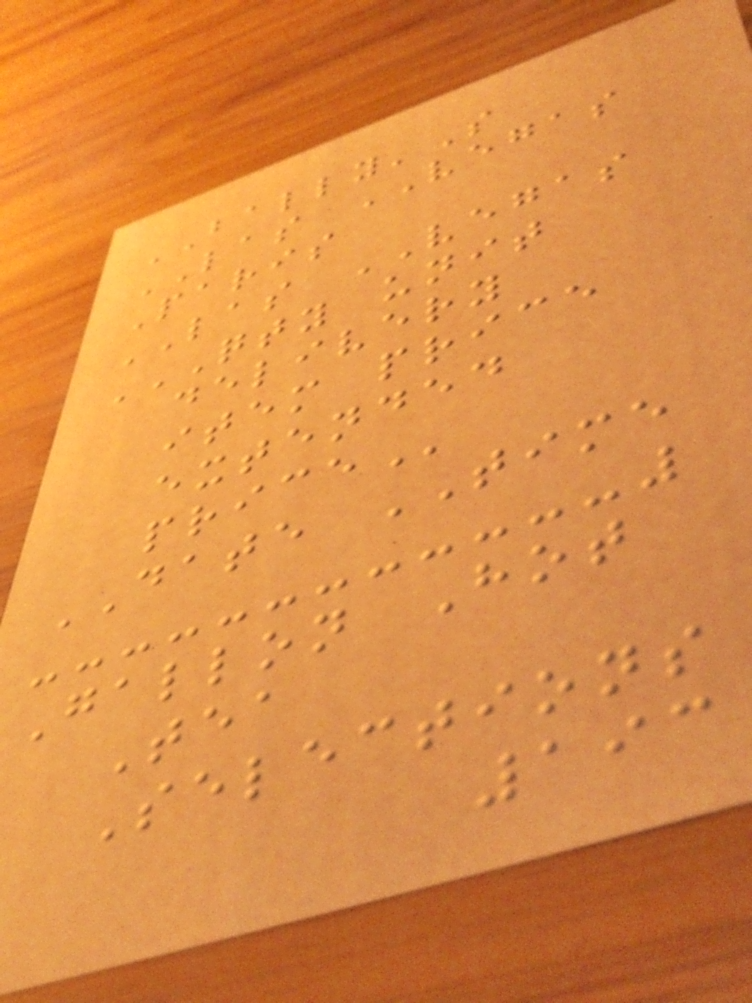BALLY'S
LAS VEGAS
Paris
LAS VEGAS
QTY UNIT
DELIVERY
ITEM PRICE
EXTENDED
PRICE
DATE TIME
Gallon Hot
Tea
Selections
193
